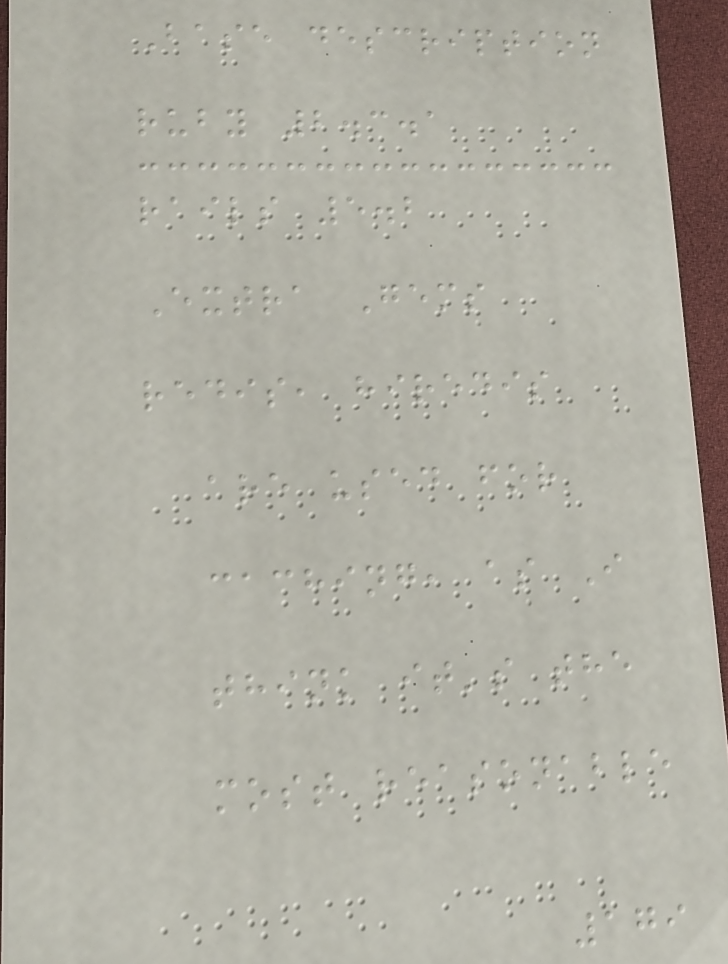Base description
ruby 2.3.1
rails 5.2
Extra Gems
redis, hiredis
are used for
caching, as I
think it's the
most reasonable
179
